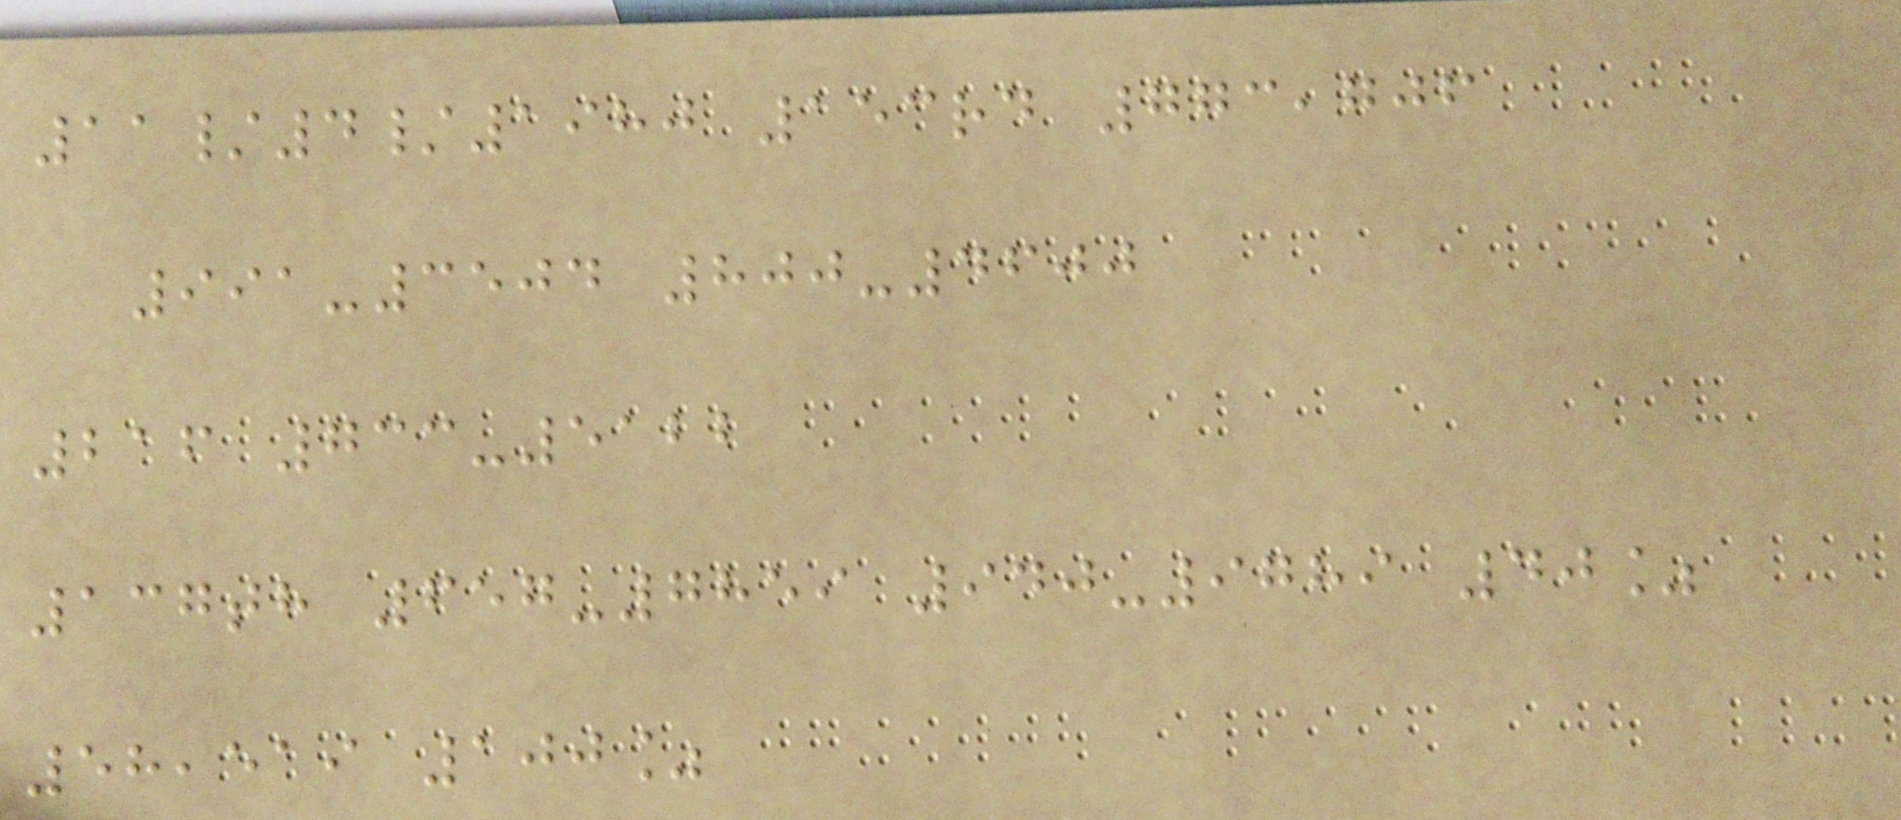11/4/1980 153rd 773,706
991-3504 800-4600
216 733-5122
137th 657-7859 940-9789 40%
58,519 100%
